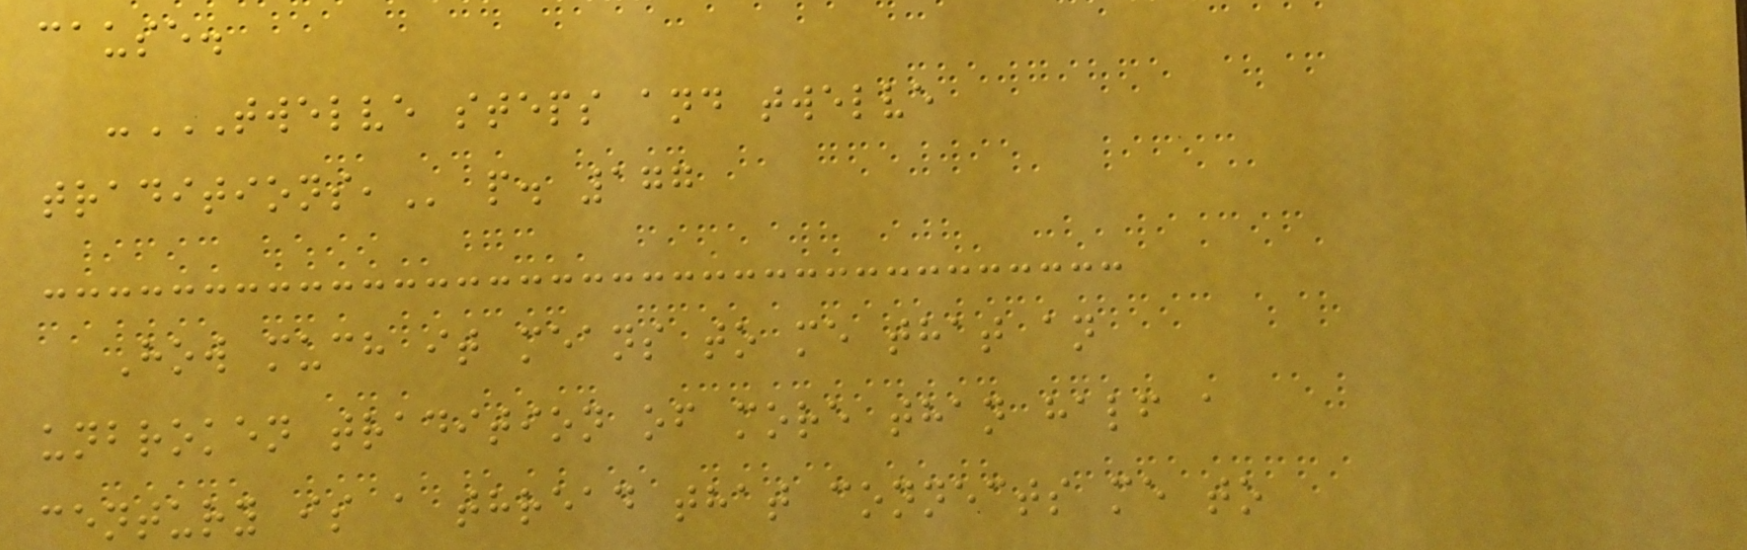cause.
-TWELVE STEPS AND TWELVE
TRADITIONS, p. 177
How much it means to me that an
unbroken tradition of more than half a
century is a thread that connects me to
